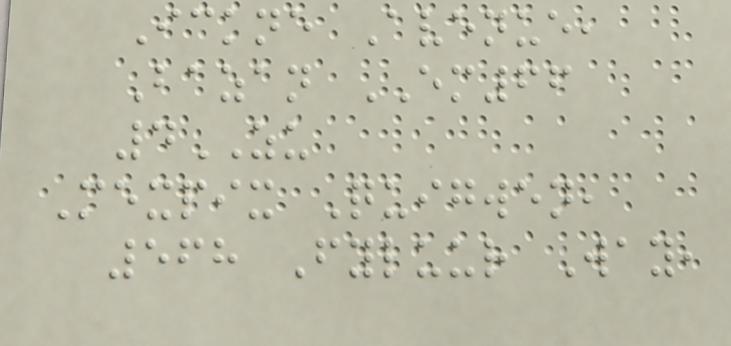Ickne Avenue,
Bazan EM66
4ZU
Mexpix Quigwen,
568 Fyluur Way,
